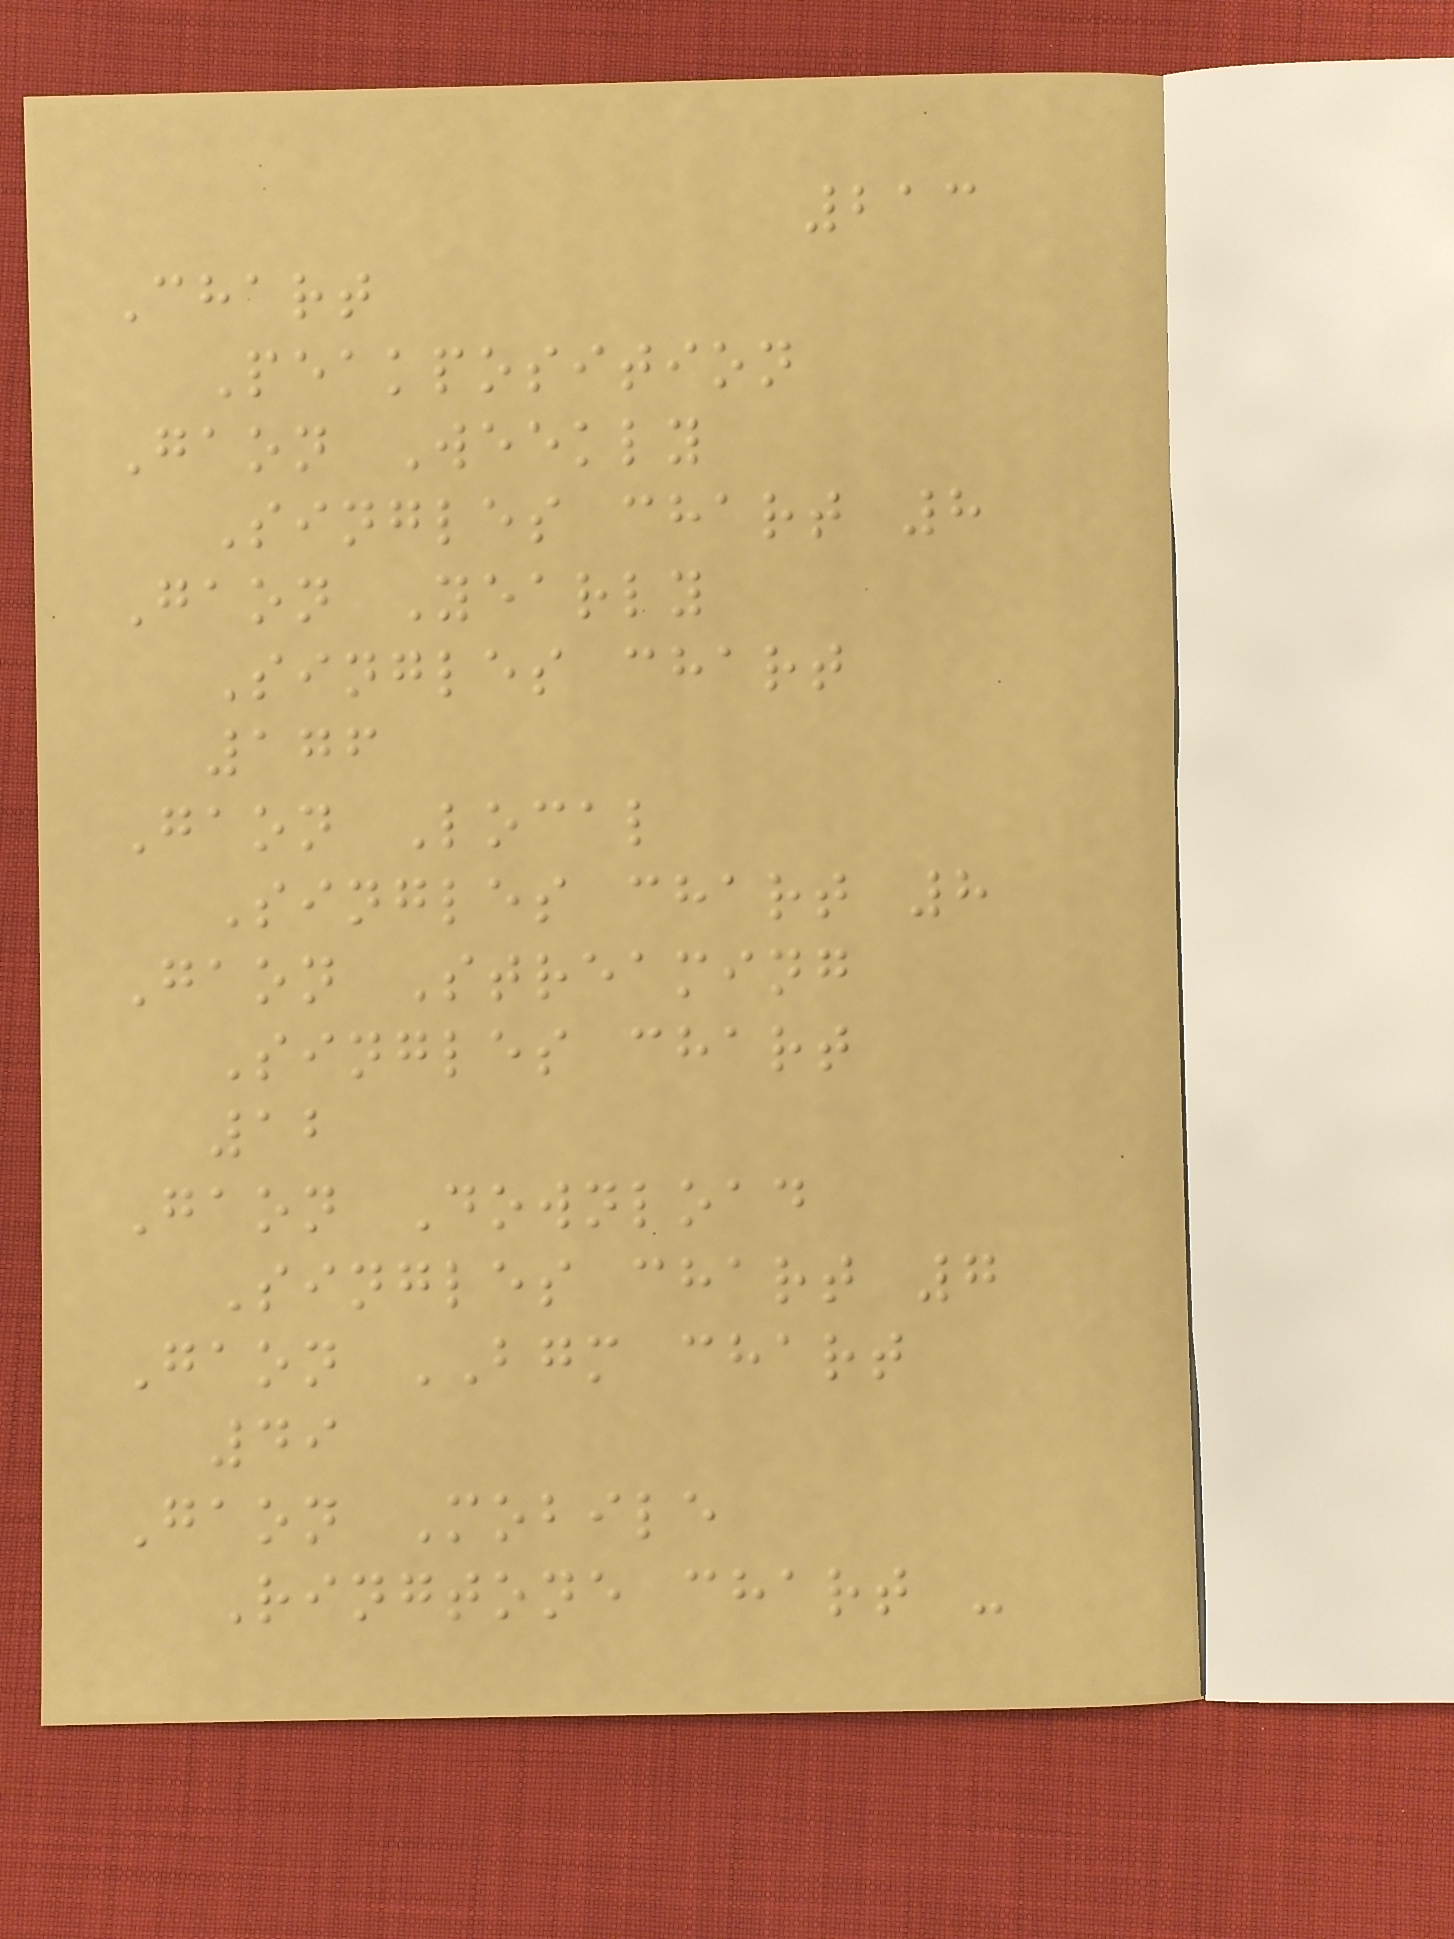213
Chart
Peakposition
Gaon Weekly
Singles chart 8
Gaon Yearly
Singles chart
176
Gaon Local
Singles chart 8
Gaon Streaming
Singles chart
12
Gaon Download
Singles chart 7
Gaon BGM chart
49
Gaon Mobile
Ringtone chart -
